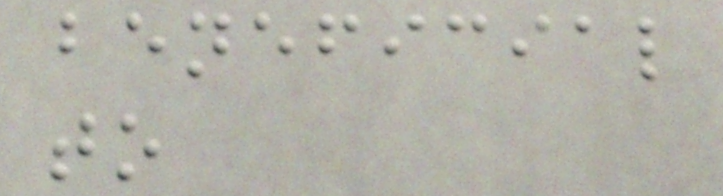beneficial
to
